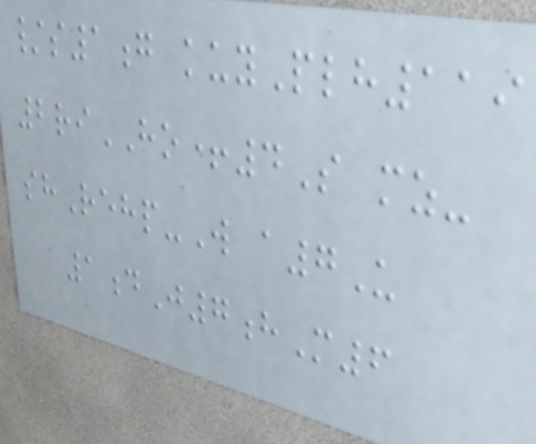/s1g kuyPlh119
2riHO+4S mz-
shRehp-W a7U
1dJ7hM6
